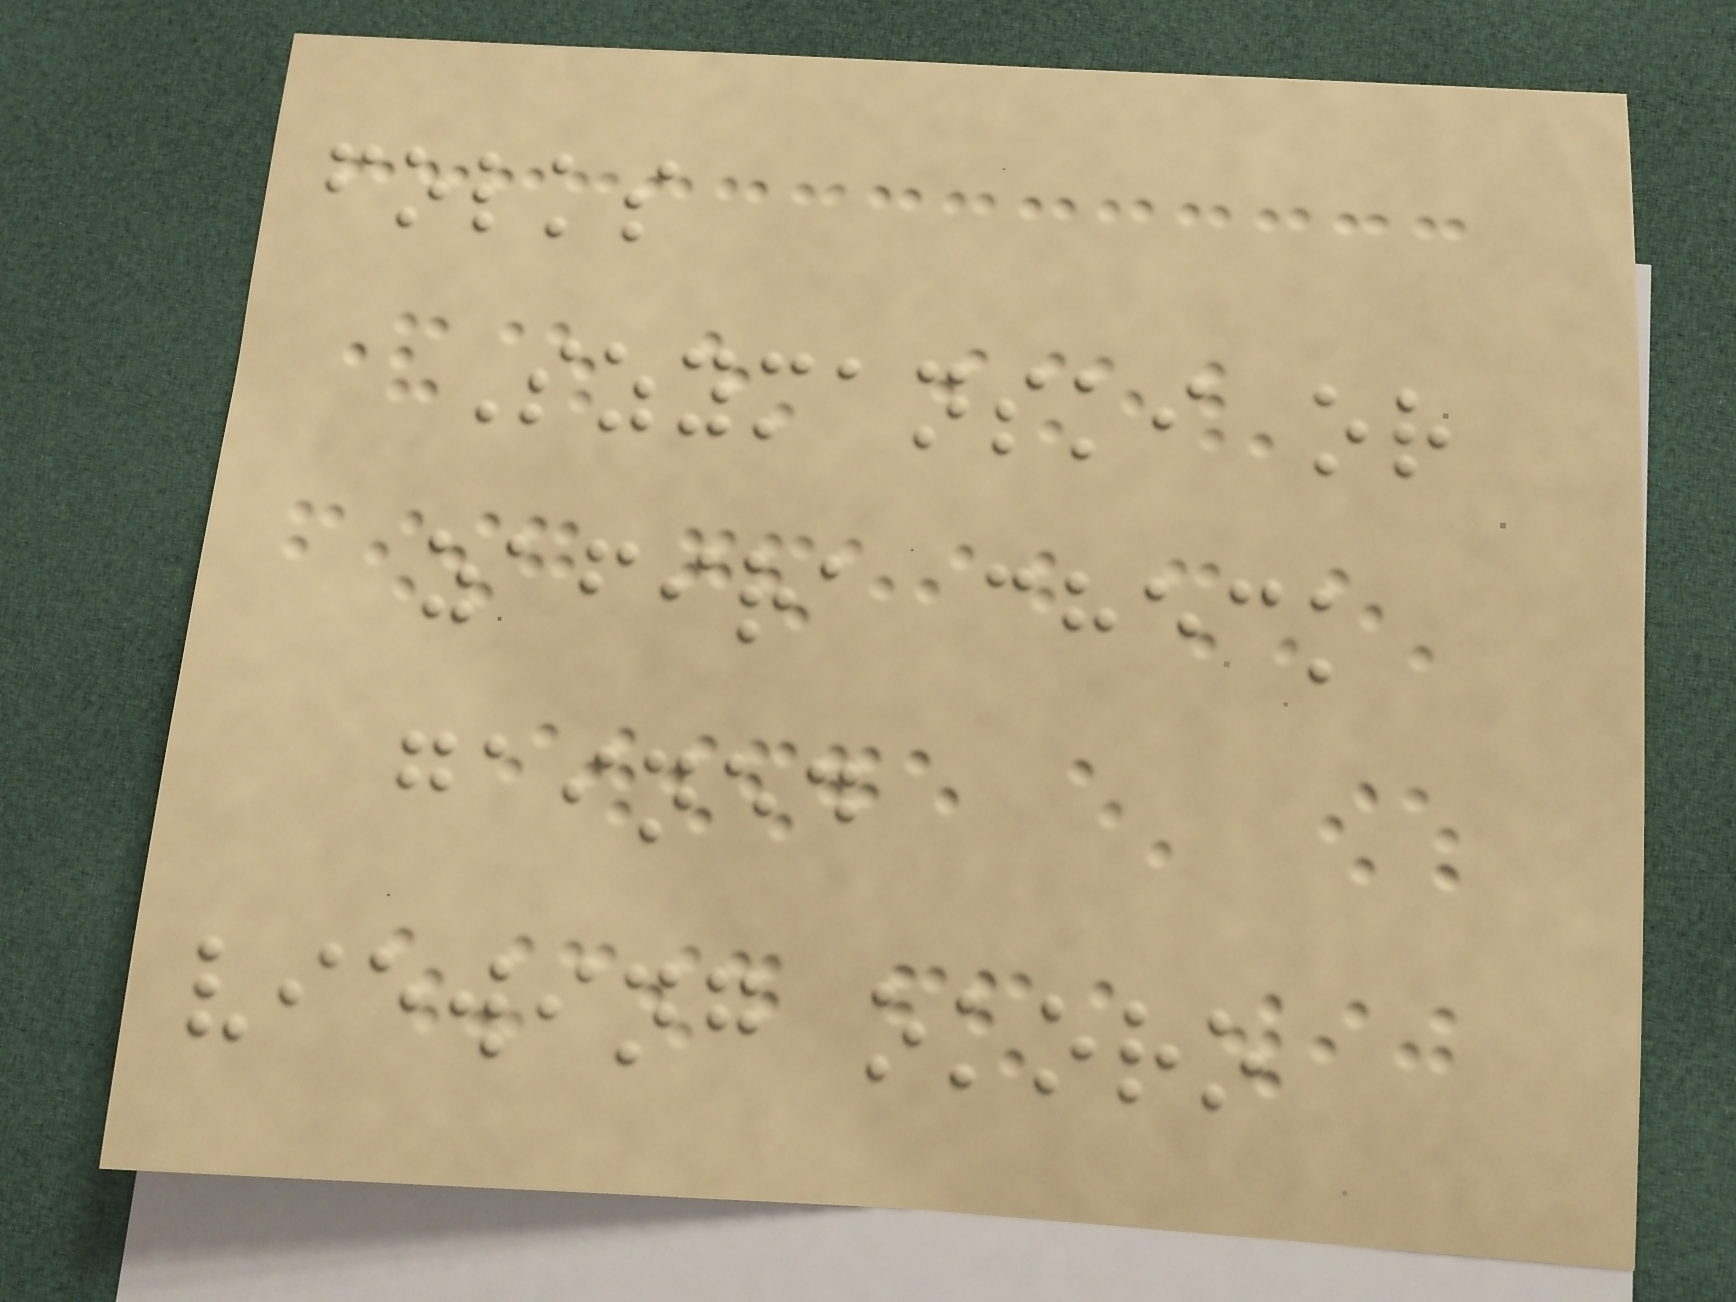folks
Szymanski or
zafira check
gained
viewing okoro
